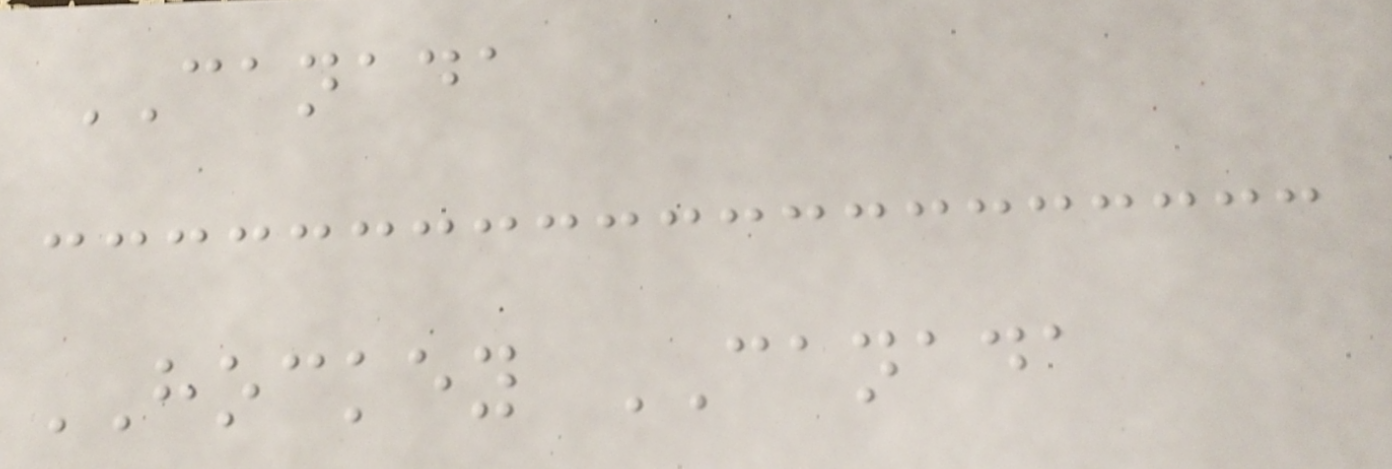CANADA
HOCKEY CANADA
